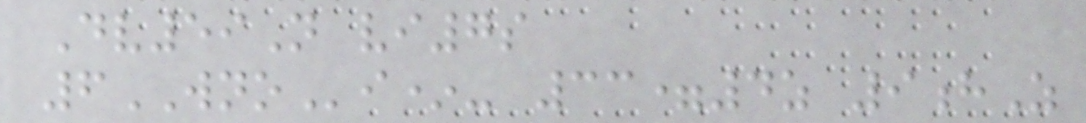Dv59N vi7s
6WNOi*- 33=4z 9hZ
